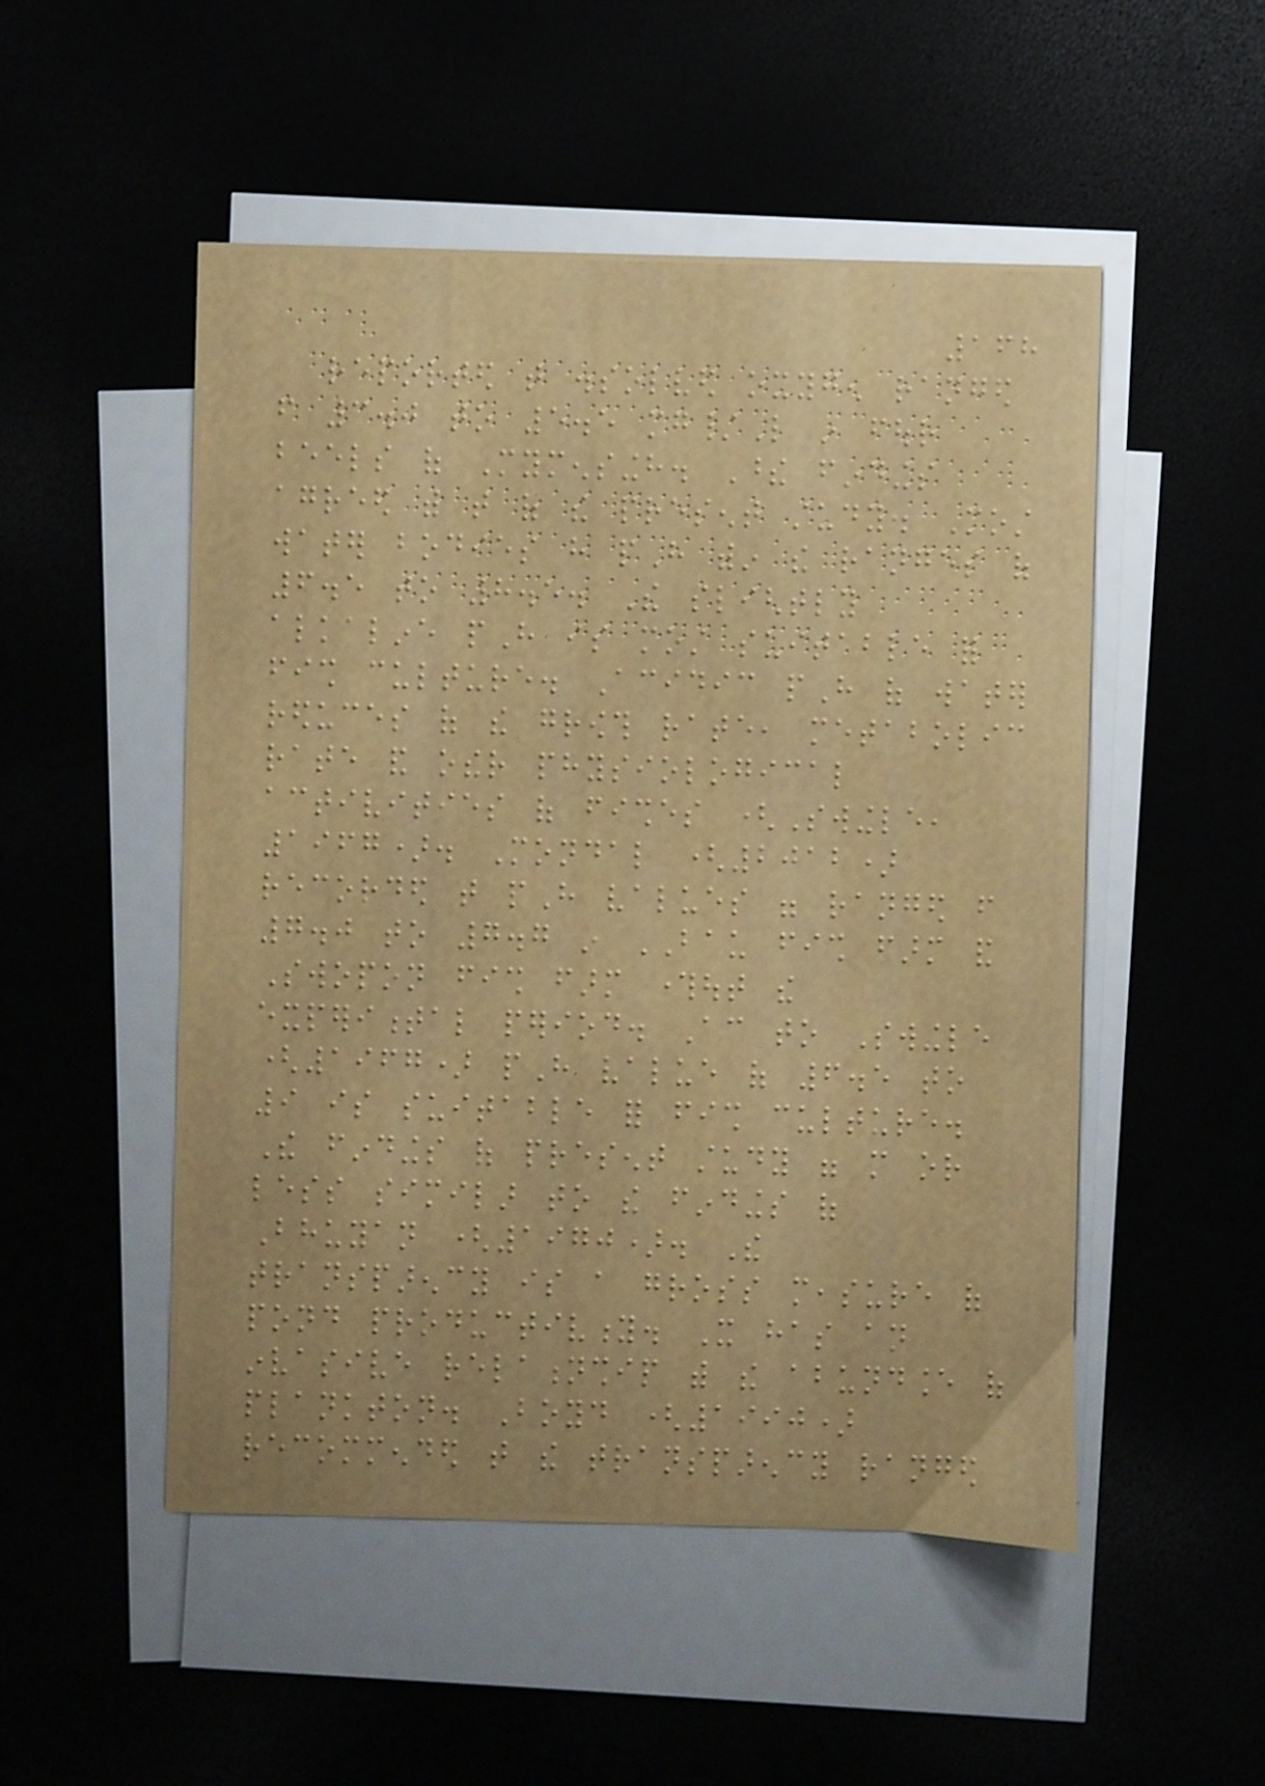168
reported that dissolved oxygen ranged
from 3.0 to 5.5 mg/L in four
beels of Mymensingh. These findings
agreed with that of the present study. Most
water bodies have pH within the ranges of
6.5 to 8.5. The slightly
alkaline pH is most suitable for
fish culture. Acidic pH of water
reduces of the growth rate, metabolic
rate and other physiological
activities of fishes (Swingle,
1967). Mondal (2012)
recorded that pH values were ranged from
7.0 to 7.7 in BAU fish farm and
Swopon fish farm throughout the
experimental period. According to Swingle
(1967) pH value of 6.5 to
9 is suitable for fish culture.
The findings of present study were more or
less similar to the findings of
Bhuyan (1970). The
transparency is a gross measure of
pond productivity. It has an
invasive relationship with the abundance of
plankton. Boyd (1990)
recommended that the transparency ranged
